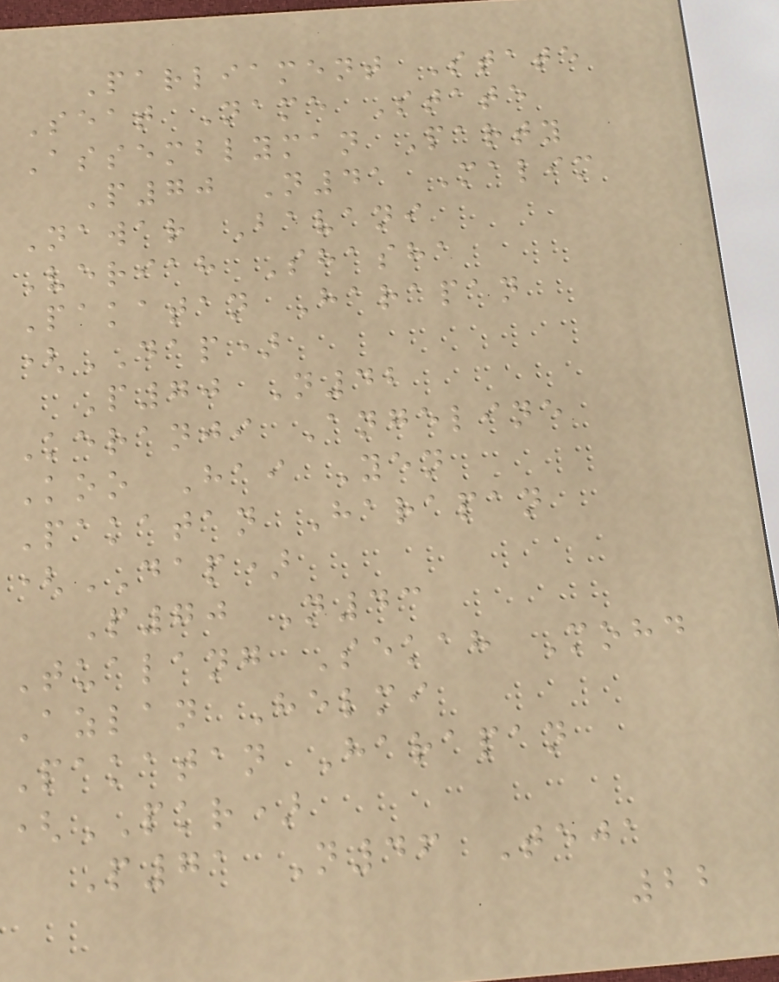Parliament State
Seat Name State
Assemblyman Party
P70 N41 Malim
Nawar Bavani
Veriah Shasha
Pakatan Harapan
(DAP)
P70 N42
Keranji Angeline
Koo Hai Yen
Pakatan Harapan
(DAP)
P70 N43
Tualang Sekah Mohd
Azlan Helmi
Pakatan Harapan
(PKR)
P71 N46 Teja
22
